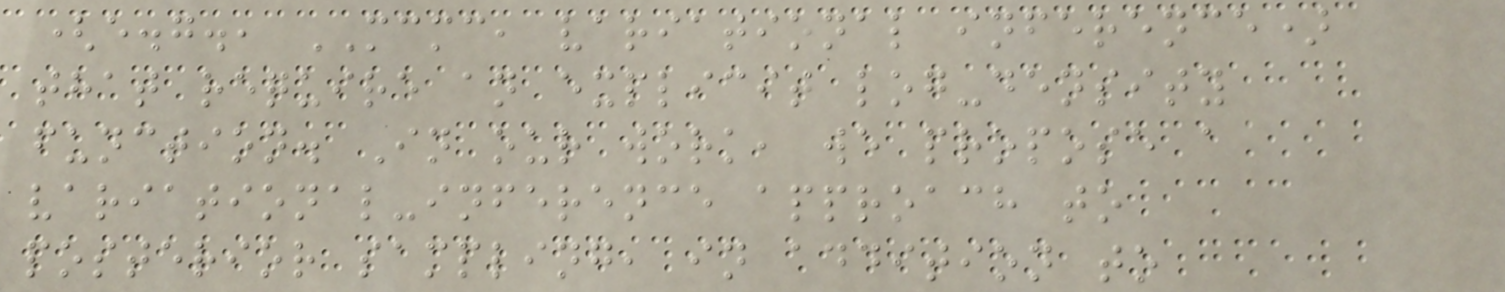(e.g., MCMC, variational inference)
that require an explicit log-density
function. In our work, we propose a
variational-inference approach to
posterior sampling, in addition to
